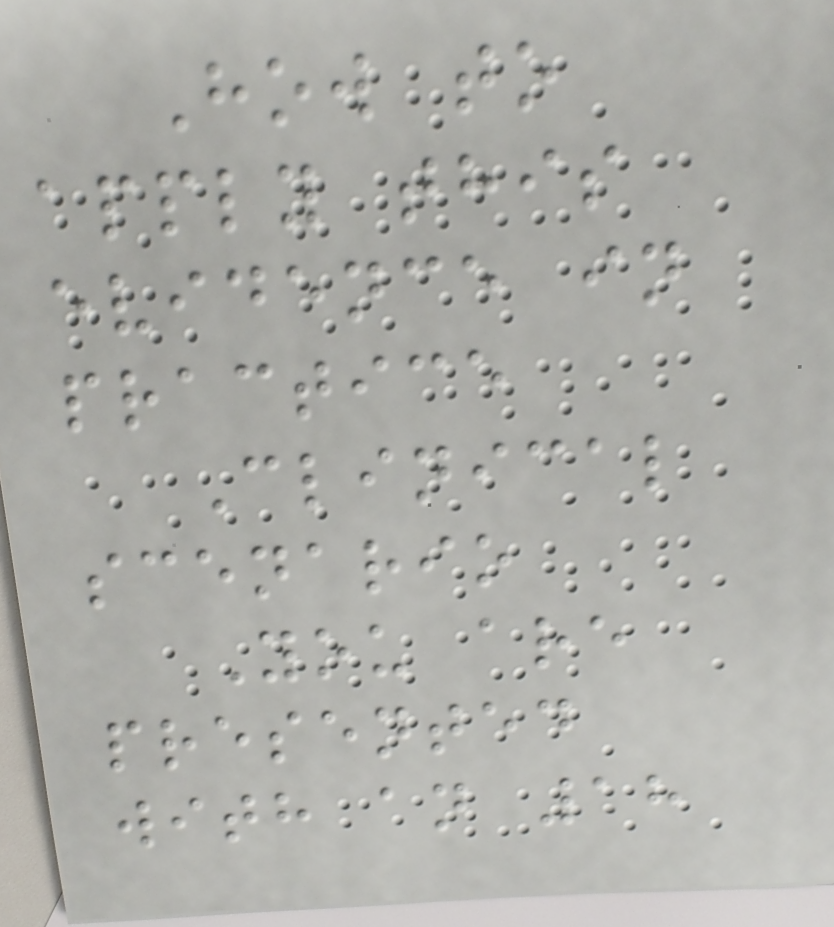How to
apply this
evidence in
practice
Clinical
scenario
You are
presented
with an 18
